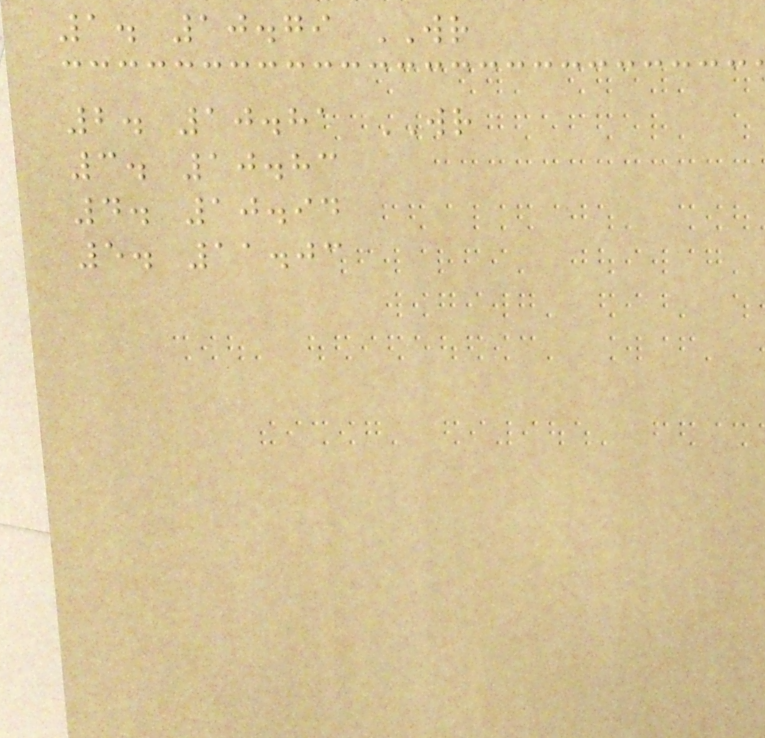1. 10.79 WR
2. 10.81 WR
3. 10.83
4. 10.94
5. 11.03
